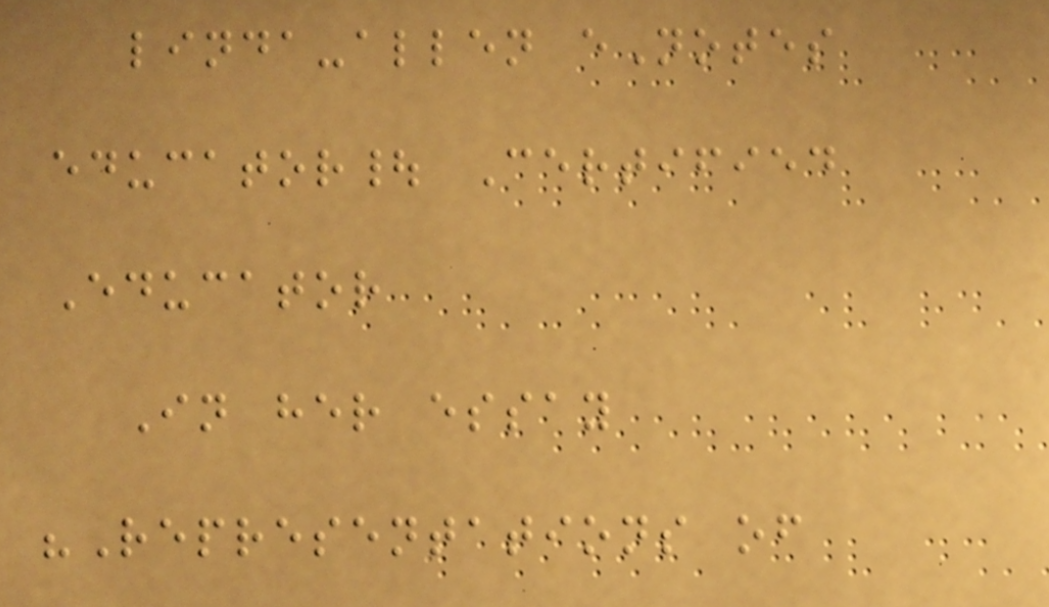linda-allen eNotes
educator| Certified
Educator
In her essay
"Representations of
